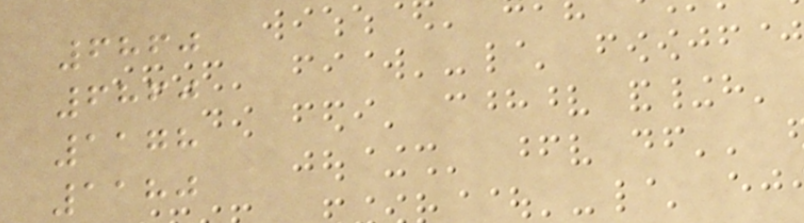6860
6860
1178
1180
